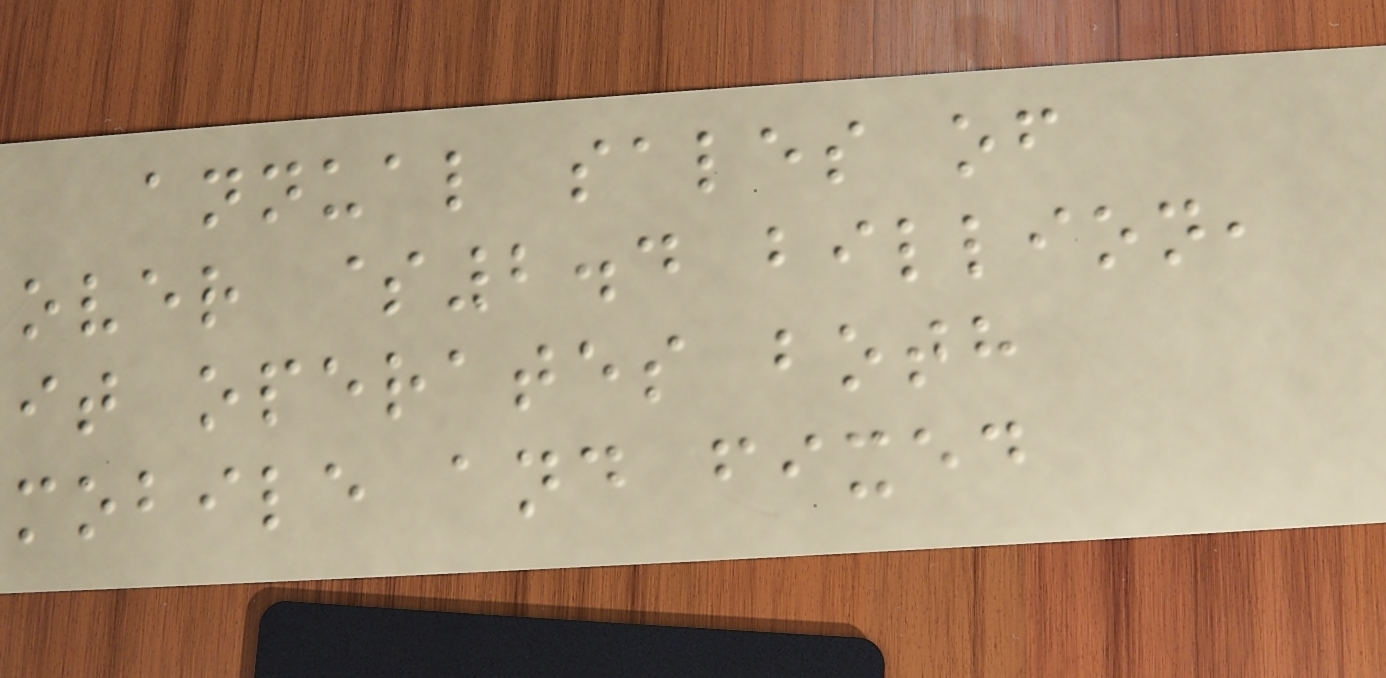annual sales of
over $2.4 billion,
it operates both
mobile and fixed
